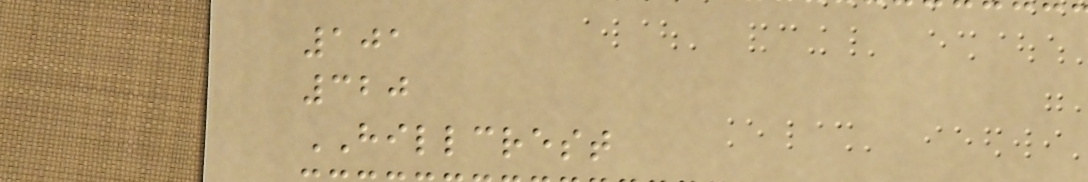101
320
HILLCREST
